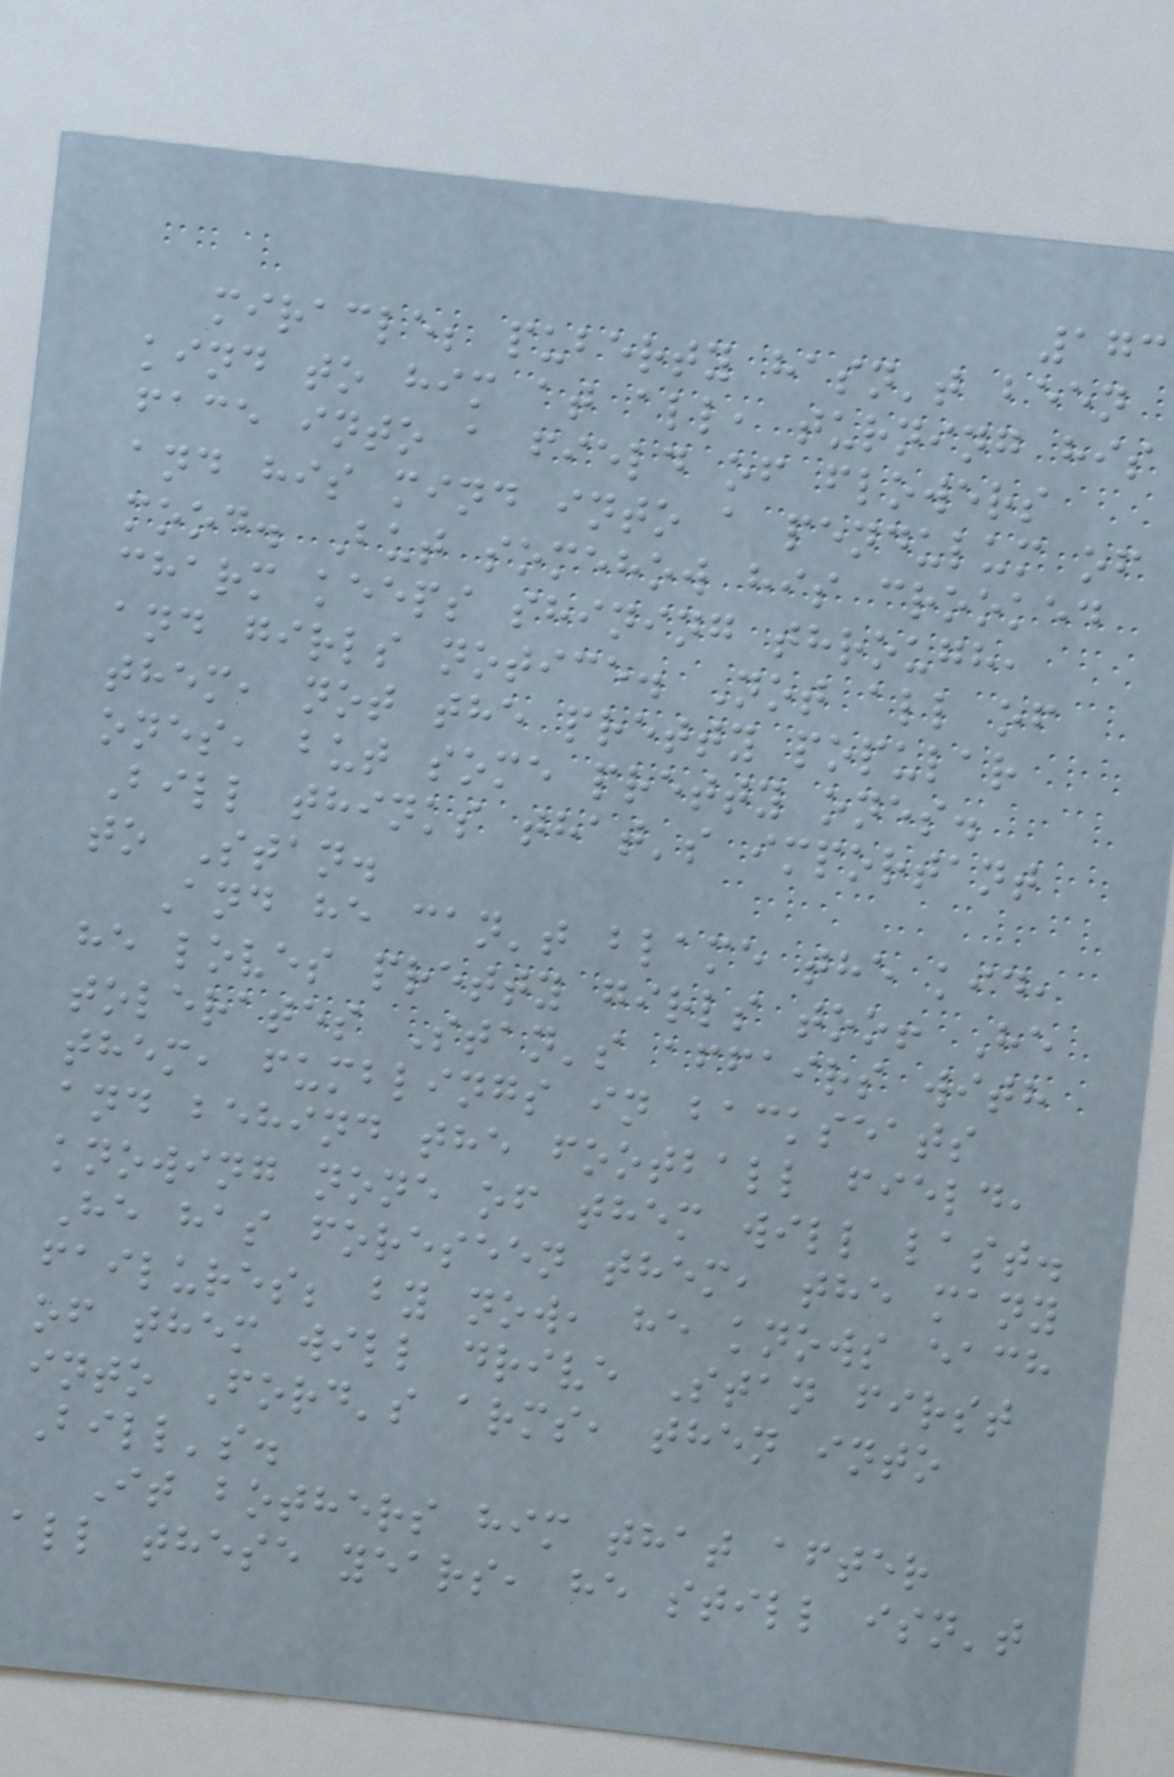173
miracle; puberty hasn't been
kind to him at all, turning his
face into a field of flowers
and his mind into a pendulum of
mood. But somehow his crooked
charm keeps shining through,
and girls notice. Not all of
them, not the pretty popular
ones, but some pretty ones.
Bill thinks that's important
to Stan.
And he can't blame the kid,
he loves pretty girls too! He
tolerates Stan's affairs with
them, fumblings in backseats
and behind the football field,
knowing none of them will last.
He has foreseen them, the many
failures; by now, he knows each
of them will drive Stan first
into Ford's arms, then into
Bill's.
It bothers him that after
all these years, he still isn't
